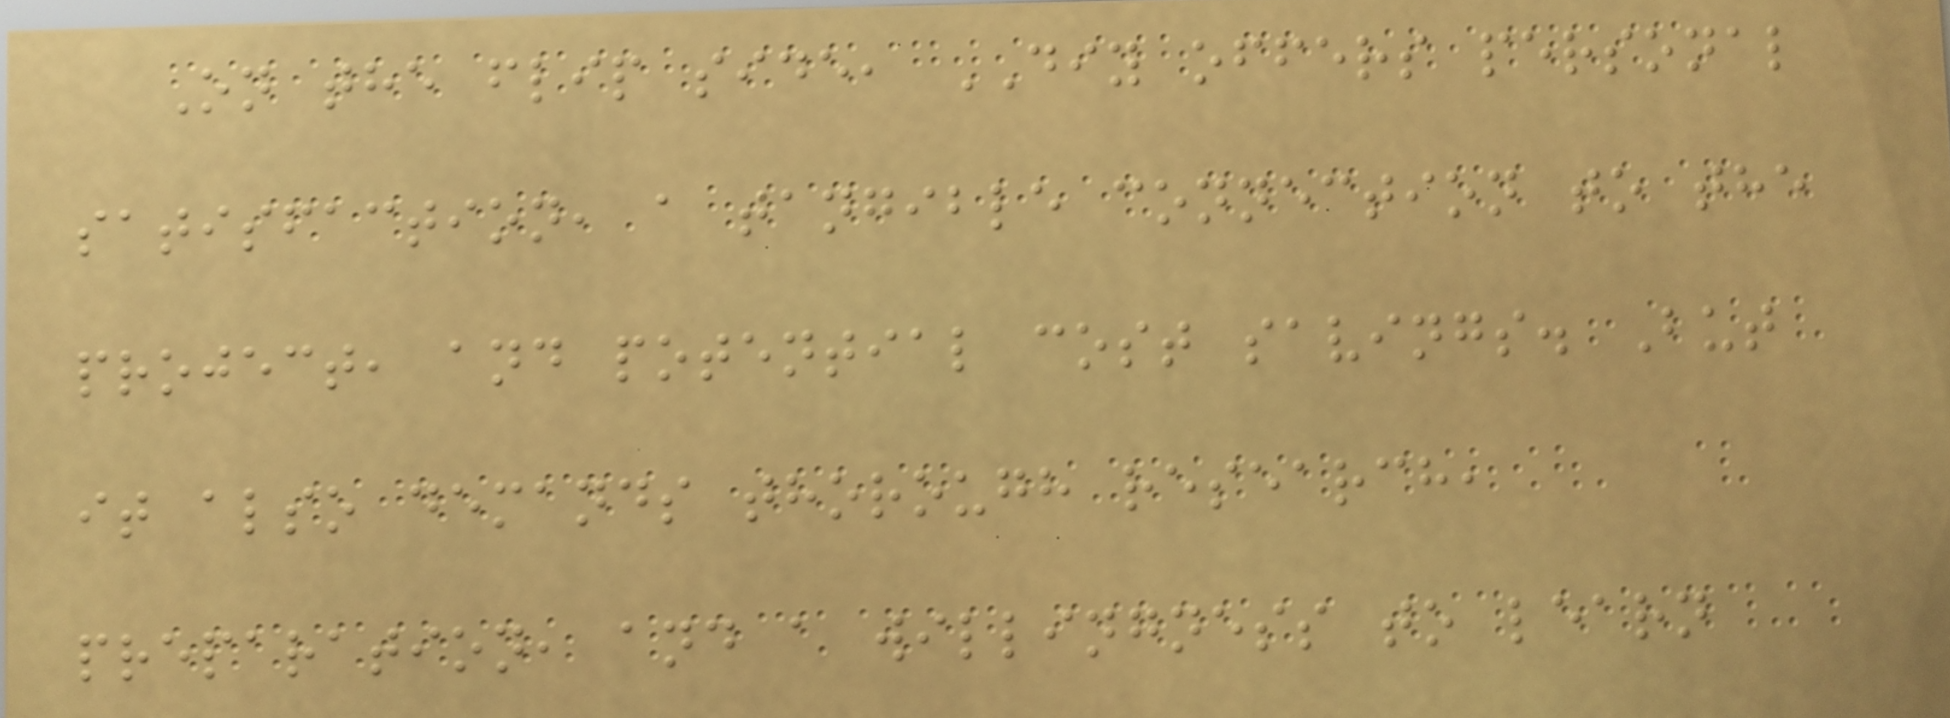On the flip side, DIY offers personal
satisfaction, a tangible connection to the
project, and potential cost savings. But
it also demands thorough research,
preparation, and a willingness to learn
